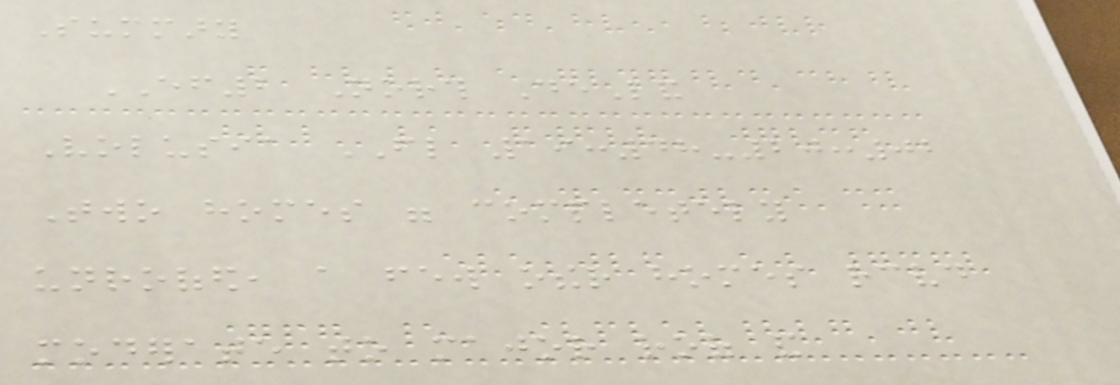Summary
EF2 North DeLand
Volusia FL 19:48-20:02
Two homes were completely
unroofed, a few other homes received
moderate to major roof and
